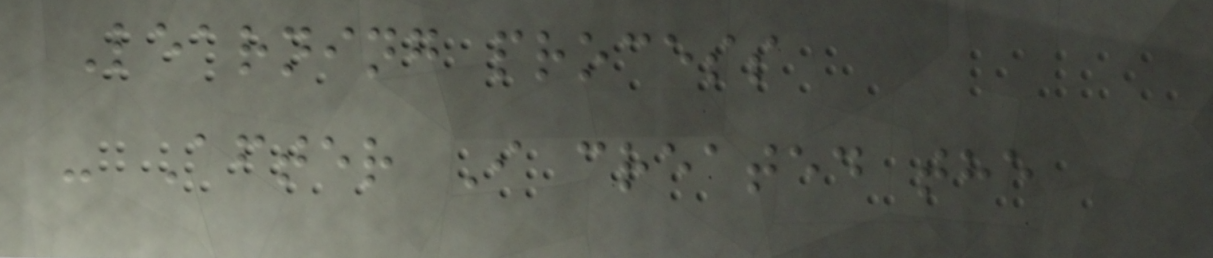Learning process
- After I created the
